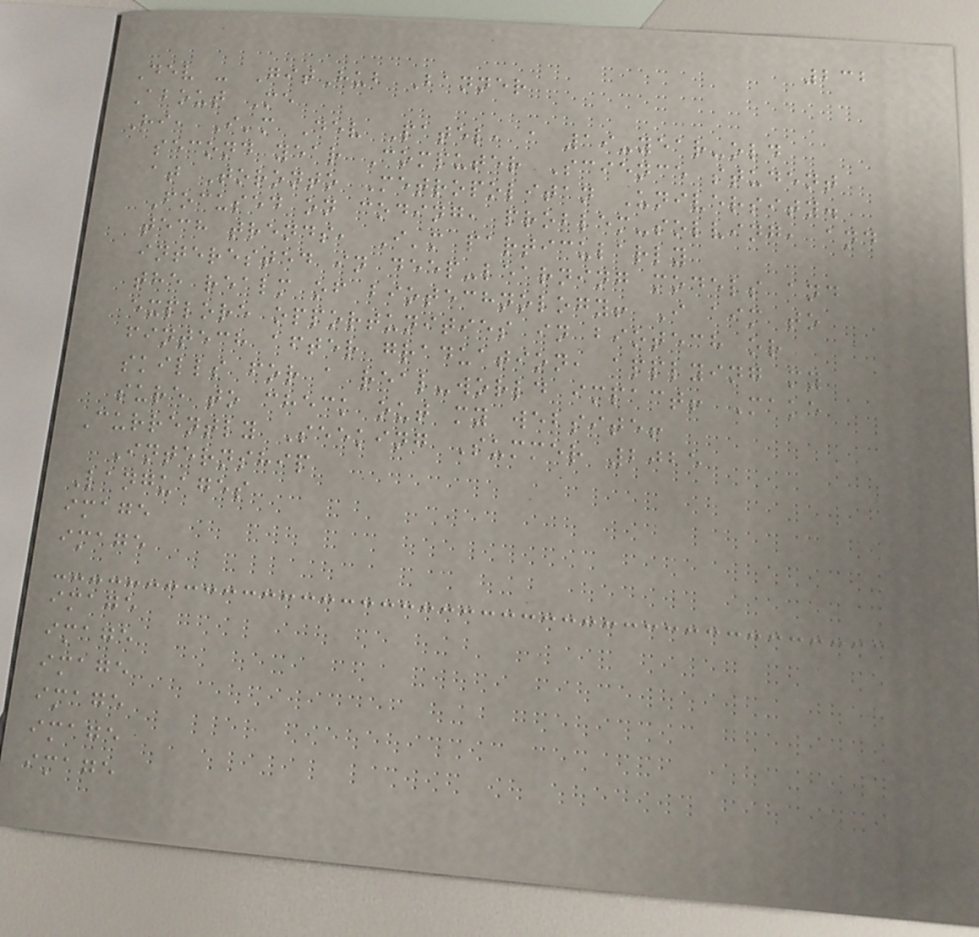232
Dev - GitHub Banner
About Me
Hi, I'm Dev Patel, a 19-year-old
second year Computer Science student
at Toronto Metropolitan University.
Focused on coding, problem-solving, and
tech trends, I'm particularly
interested in deep-learning models and
the realm of biotechnology! I aim to
explore opportunities in biotech or
fintech after graduation, applying my
skills for a real-world impact! Make
sure to check out my website!
Currently Seeking Summer 2025
Internship
Languages
image
image
image
image
image
image
image
image
